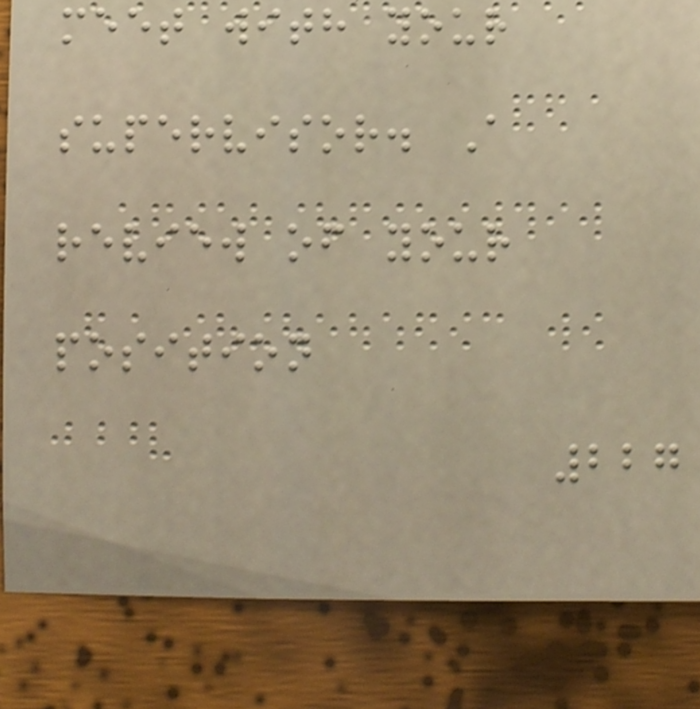meet with your
supervisor. A
review of your
position
227
